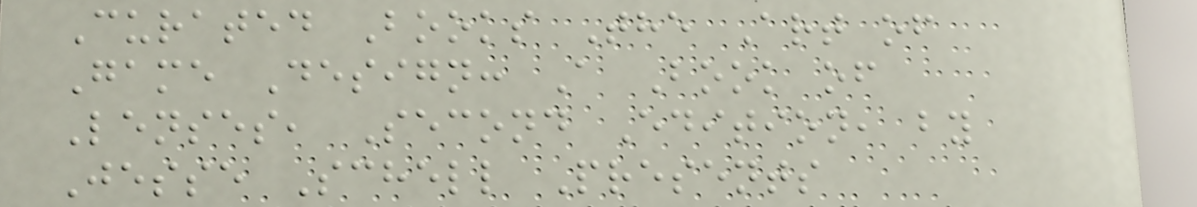Curated Books The Art of
Game Design: A Book of
Lenses, Second Edition, by
Jesse Schell Presents
